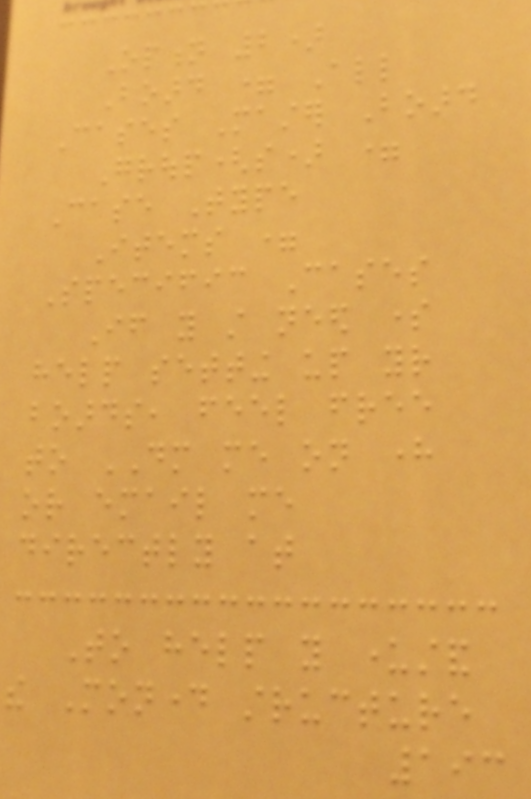Option 2)
Board = All
Cases Master Board
Group(s) =
Case Type
Items =
Specific Cases
If you still need some
help setting up your
boards, feel free
to DM me on here
or email me
directly at
To help you understand
the Monday structure
193
